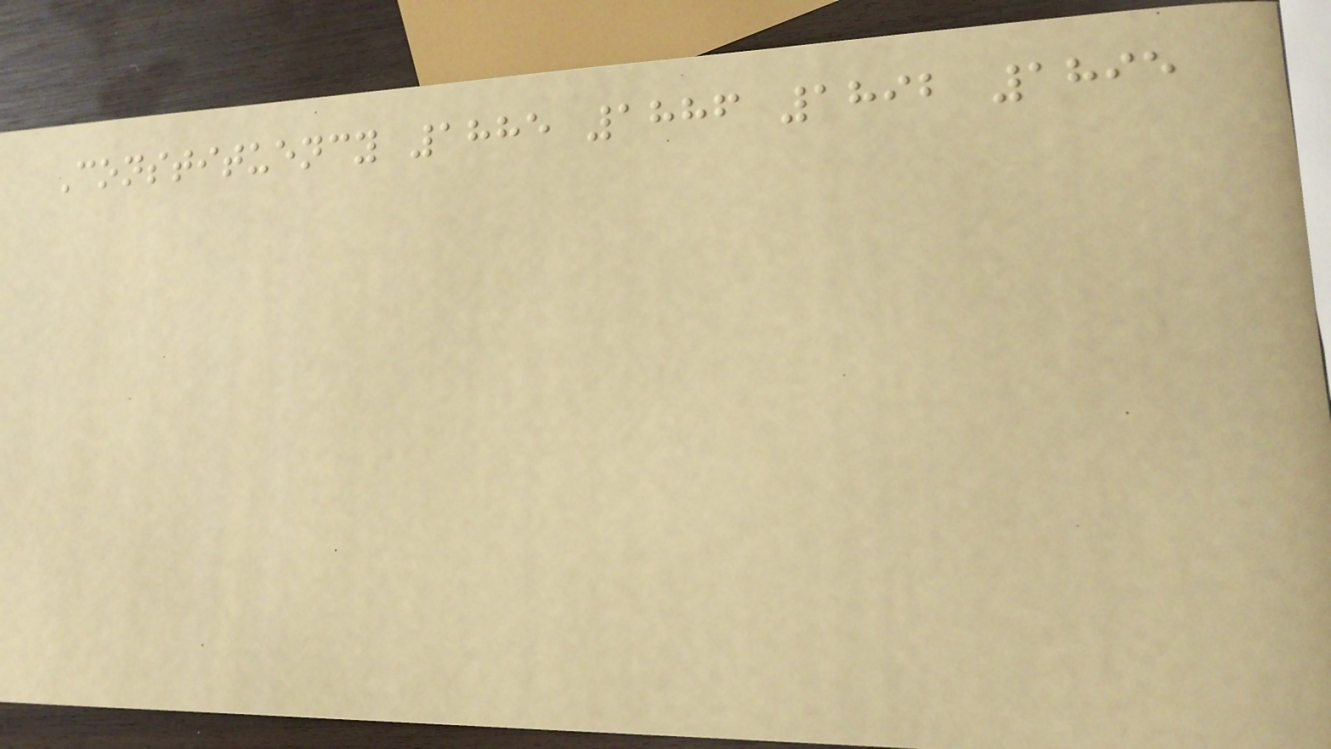Constituency 1885 1886 1892 1895
